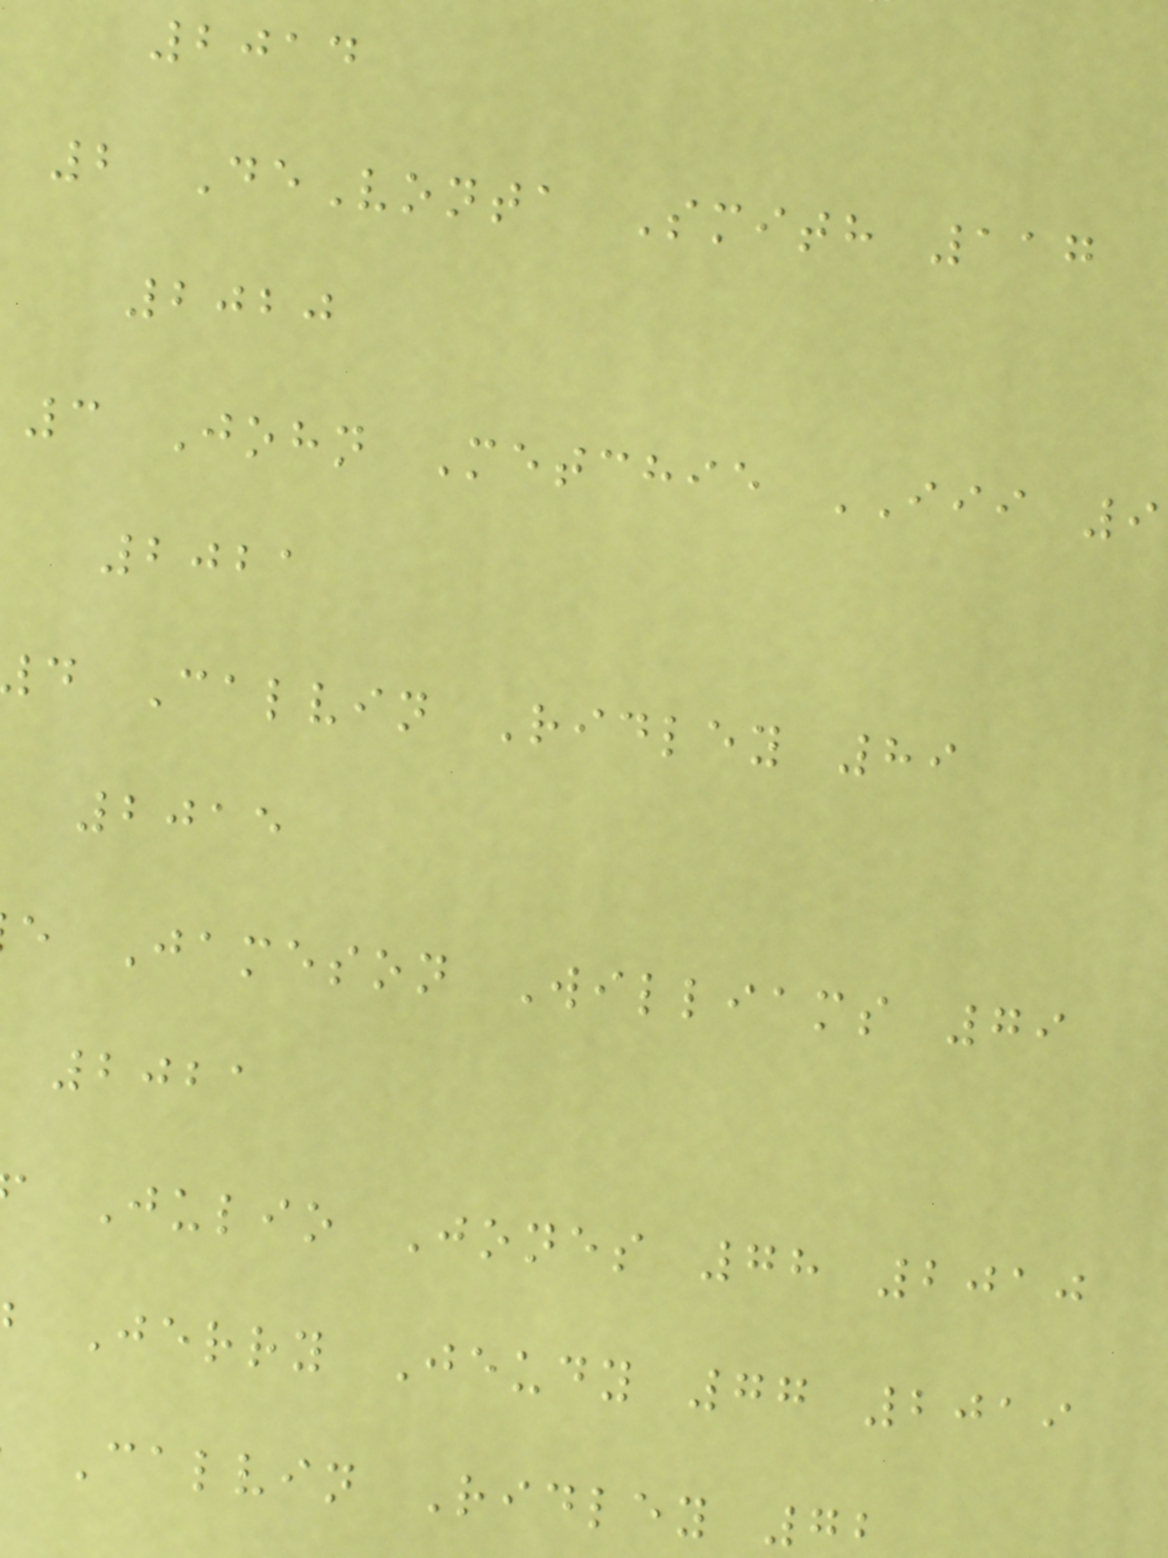2014
2 DeVonta Smith 117
2020
3 John Metchie III 9
2021
d Calvin Ridley 89
2015
e Jameson Williams 79
2021
Julio Jones 78 2010
Jerry Jeudy 77 2019
Calvin Ridley 72
